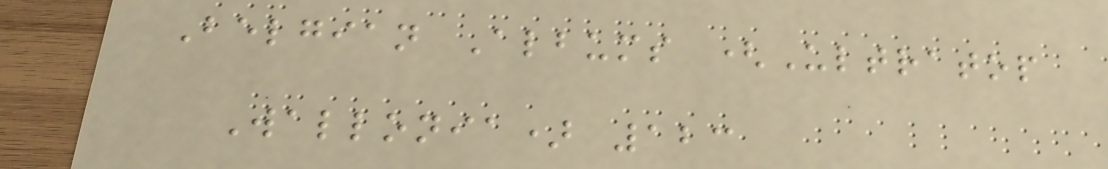Belgian Albums (Ultratop
Wallonia) 123
